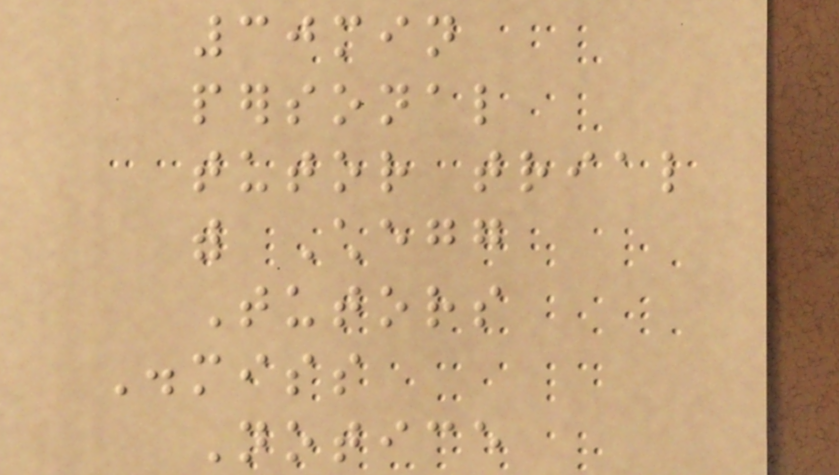30min
personal
tutor trial
with Chegg
Tutors
Dismiss
Notice
